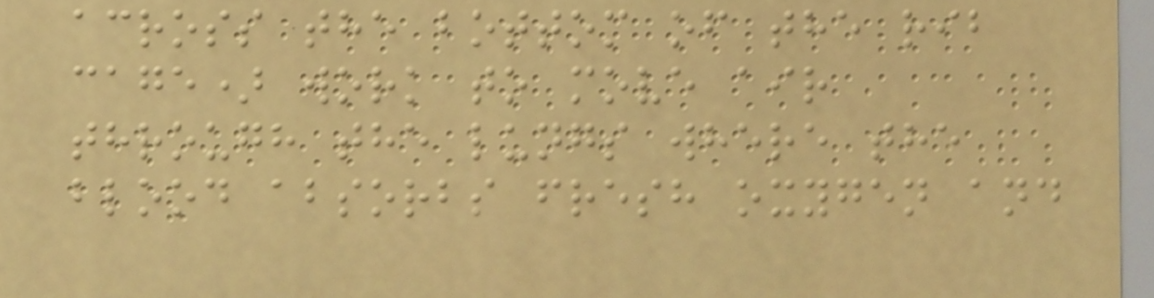across the bottom of the rib
cage) work to move air
through the lungs where the
blood absorbs fresh oxygen and
